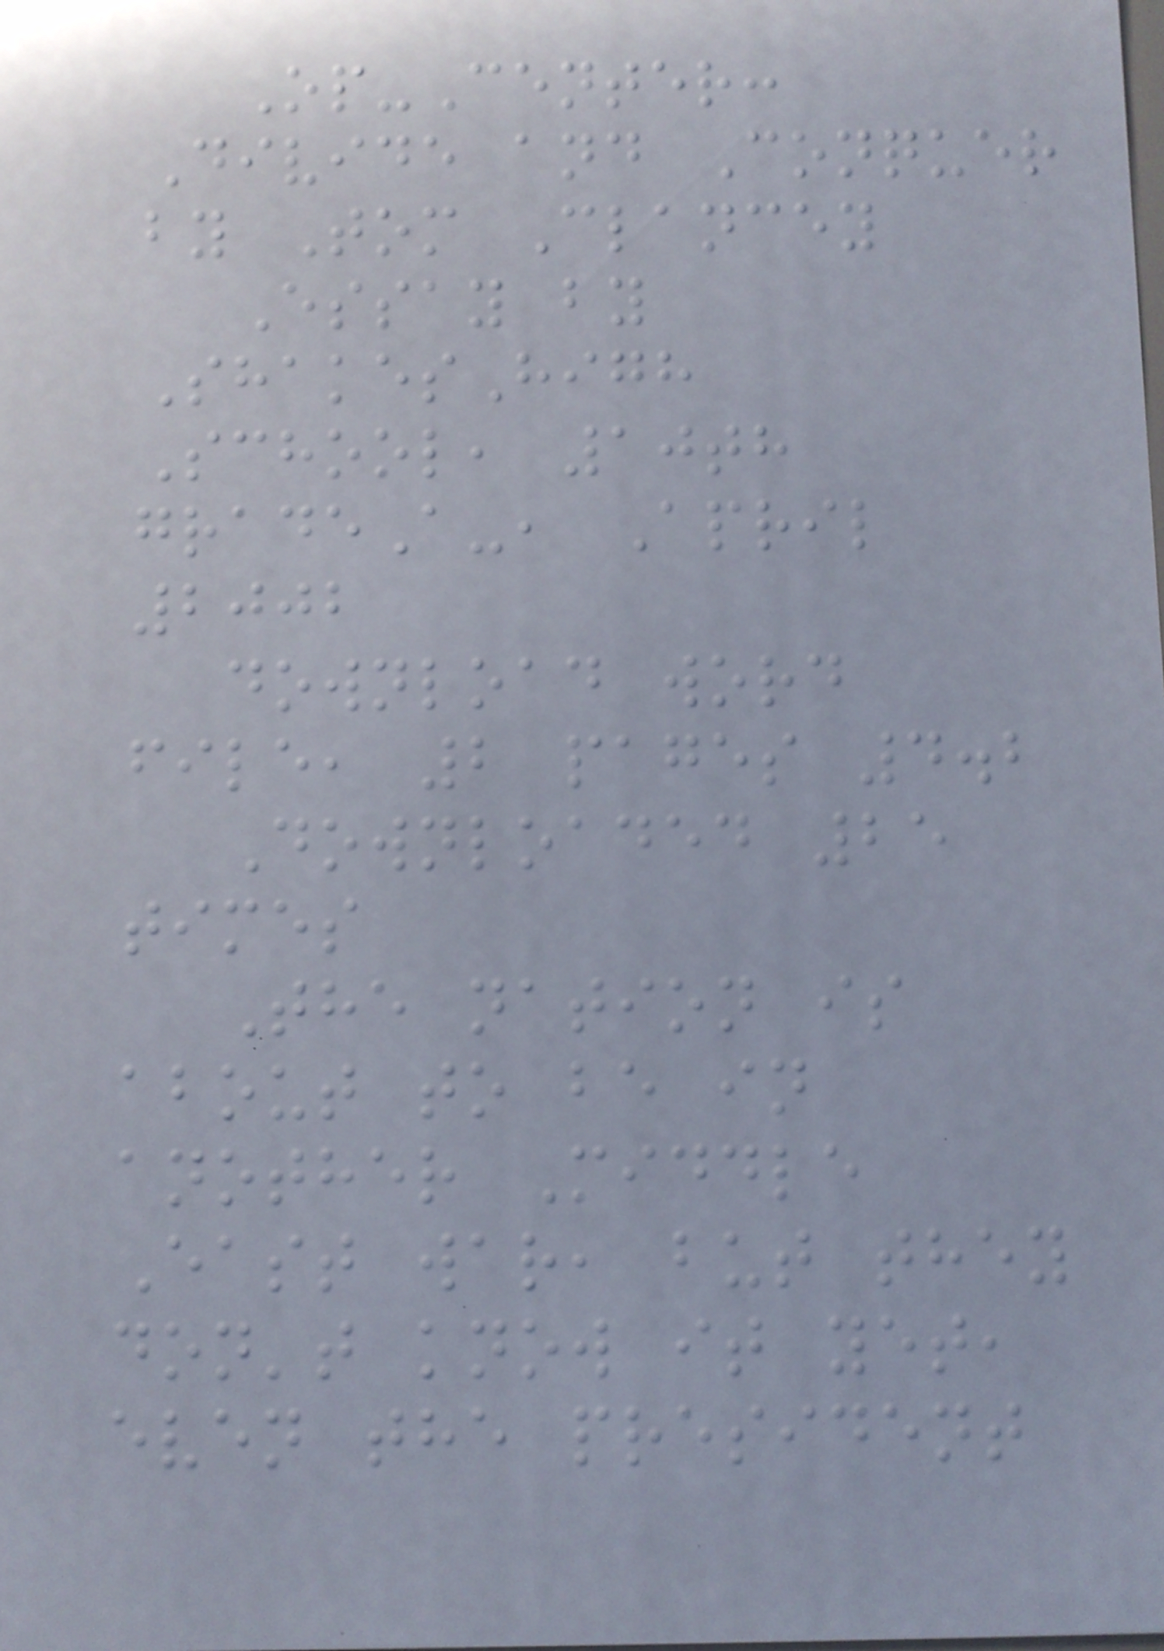Op-Center:
Divide and Conquer
by Tom Clancey
Essay by
ShakesHigh
School, 10th
gradeA-, April
2002
download word
file, 2 pages 4.2
Downloaded 25
times
The nation is
about to be in
another Middle
East war, but they
don't know it yet,
even the president
